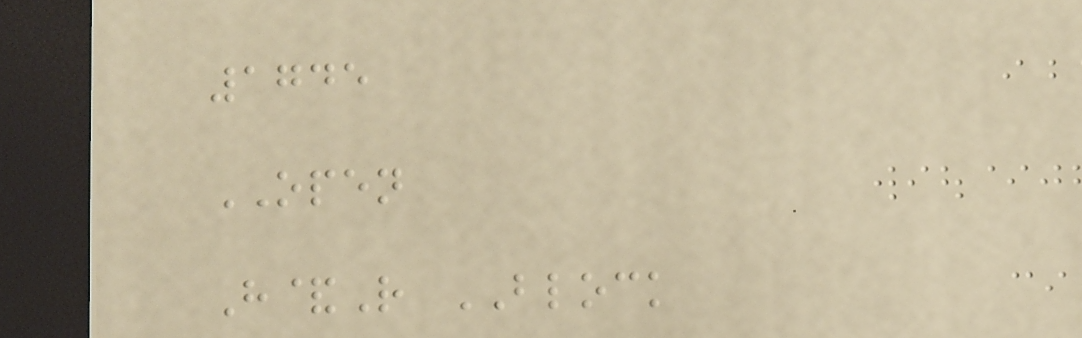1745
OPEN
H&R BLOCK
